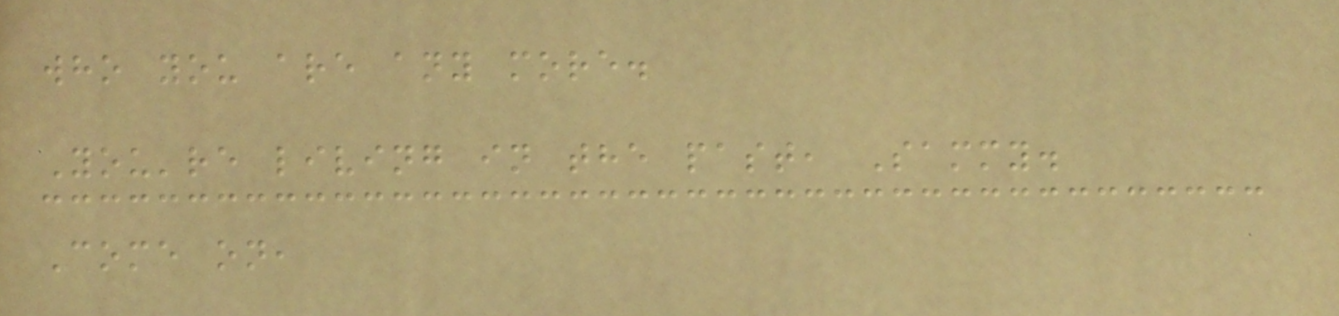who you are any more.
You're living in the past, Sammy.
Come on,
